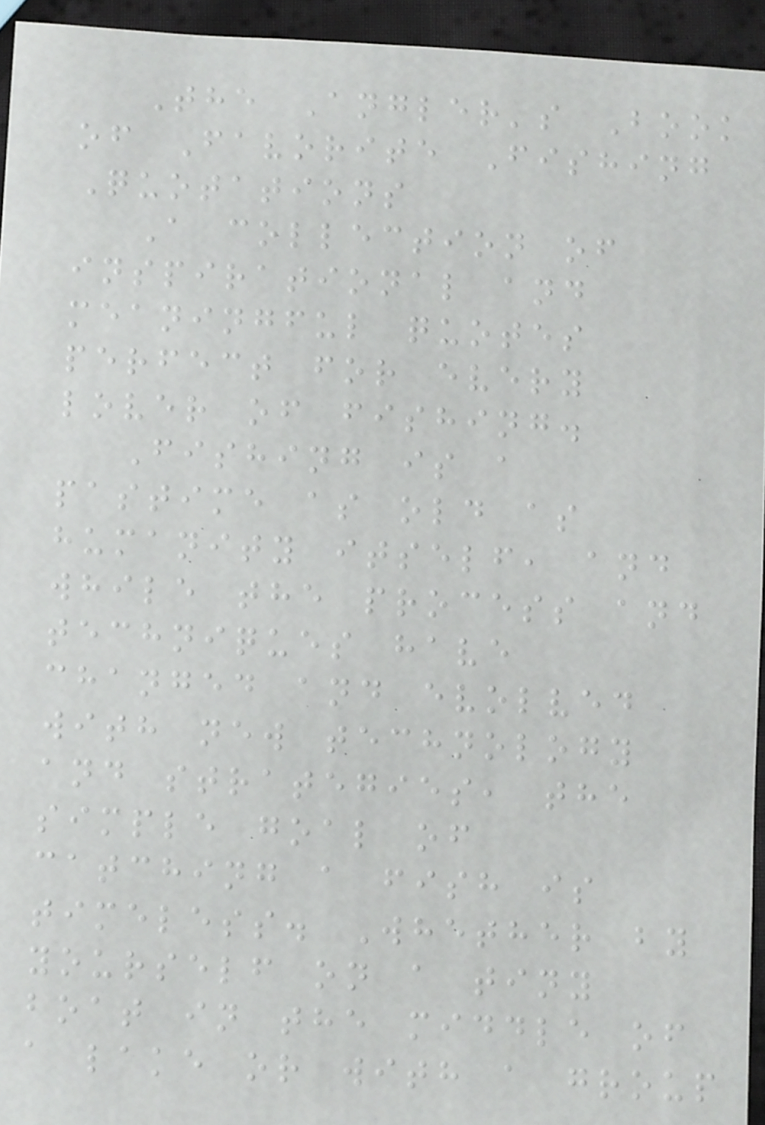The Angler's Book
of Favorite Fishing
Quotations
A collection of
inspirational and
meaningful quotes
perfect for every
lover of fishing.
Fishing is a
pastime as old as
humanity itself, and
while the process and
techniques have
changed and evolved
with new technology
and strategies, the
simple goal of
catching a fish is
timeless. Whether by
yourself on a tiny
boat in the middle of
a lake or with a group
